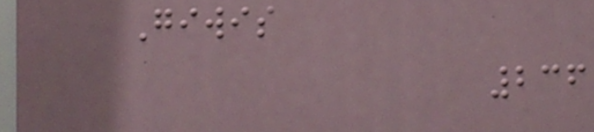Giwis
236
